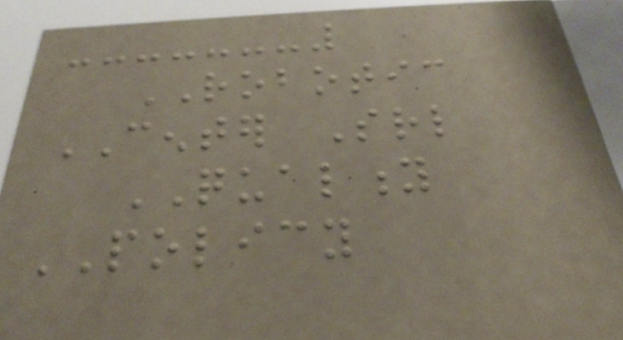ROBOTIC
CENTER Srl
QUALITY
POLICY
